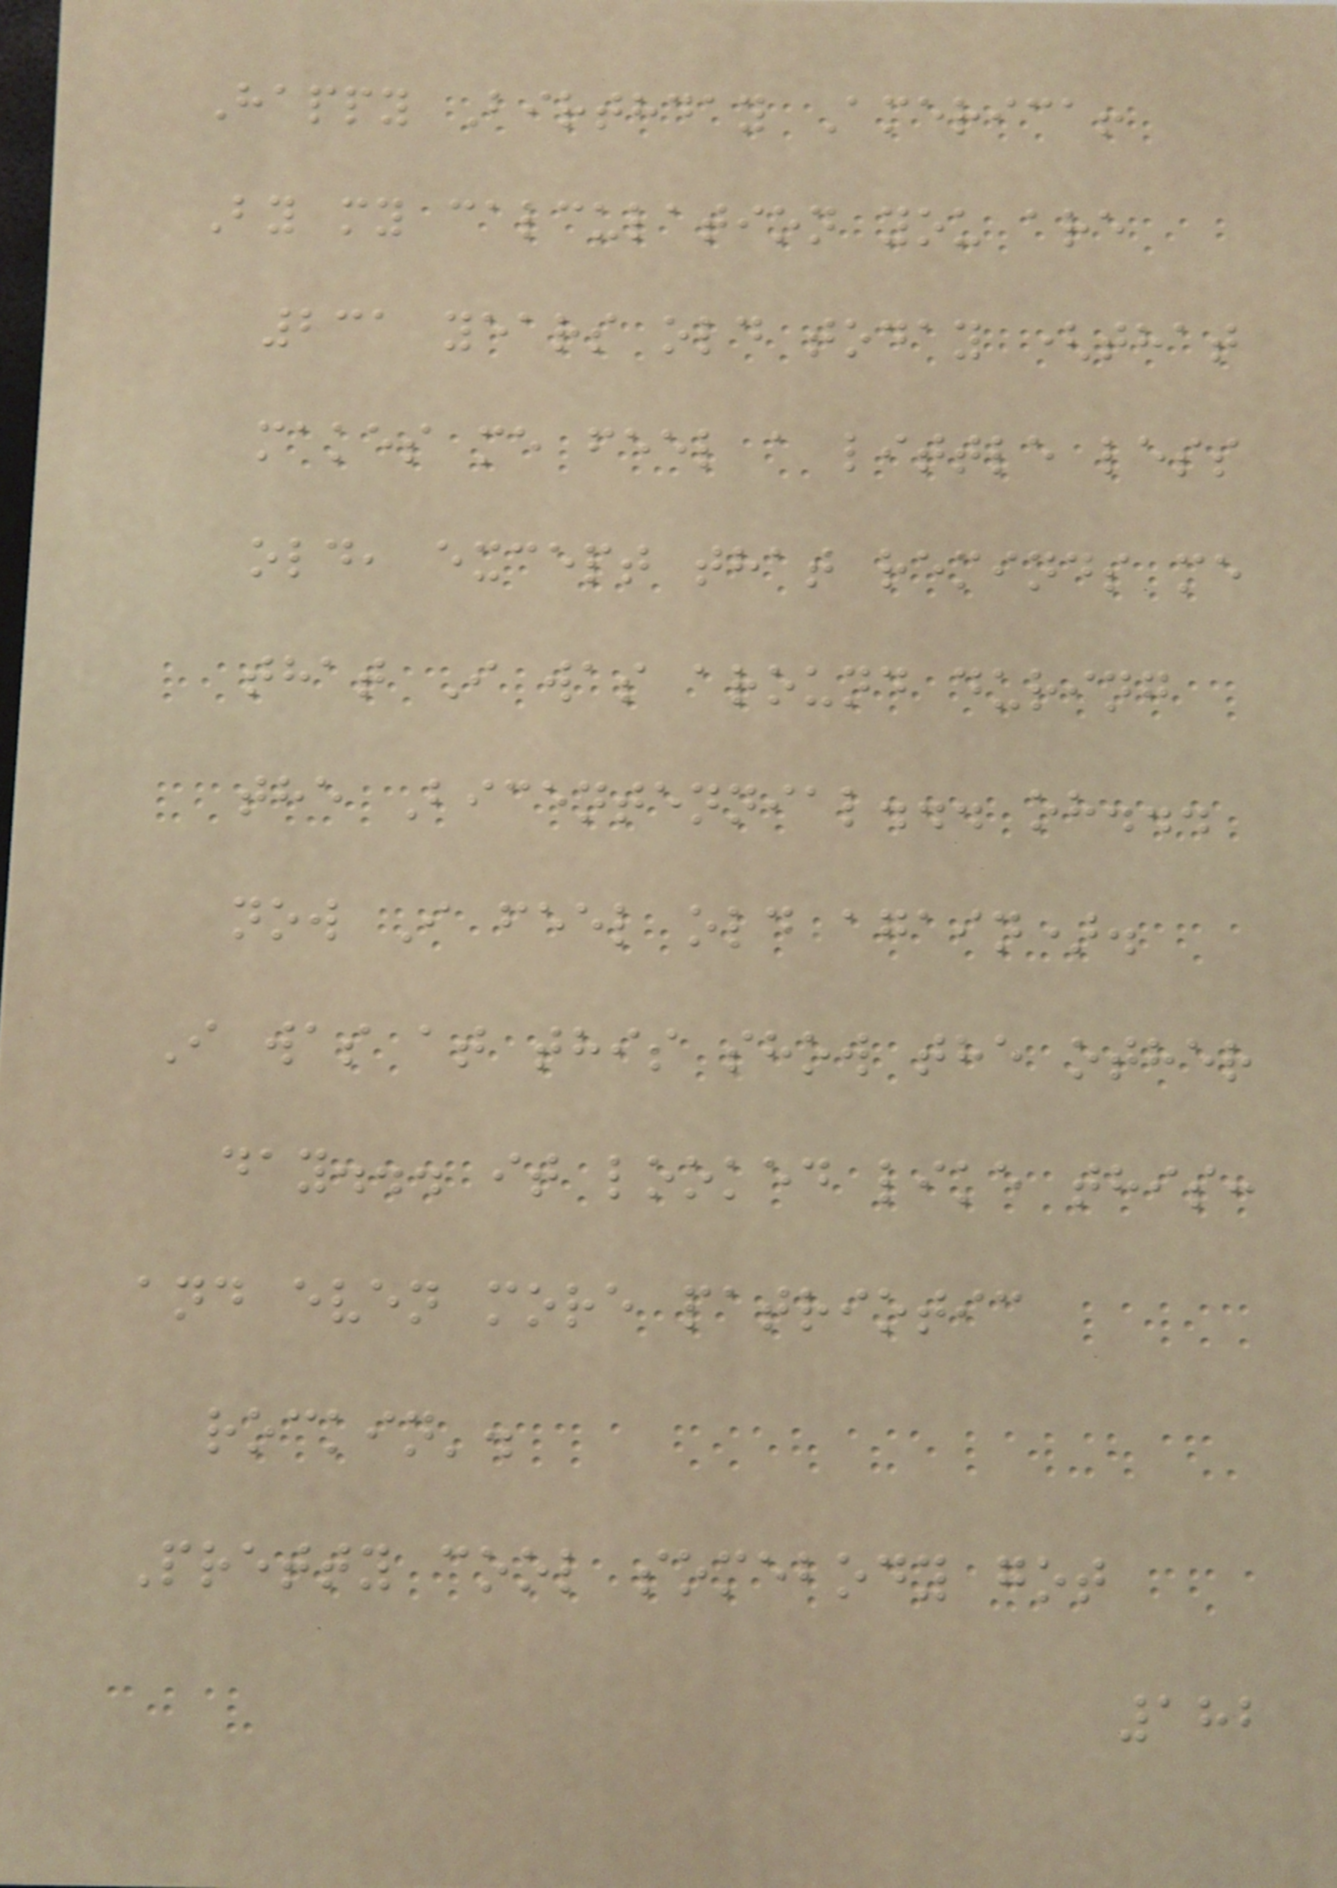Happy Birthday America!
By my calculation you are
231 years old today (that
makes me feel a little less
old, except that reminds me
that I was around during
the Bicentennial... oh...
now I feel old again).
I was at this show the other
day... it looked like this:
and even more patriotic
rockin'.
Pretty cool somebody got
182
